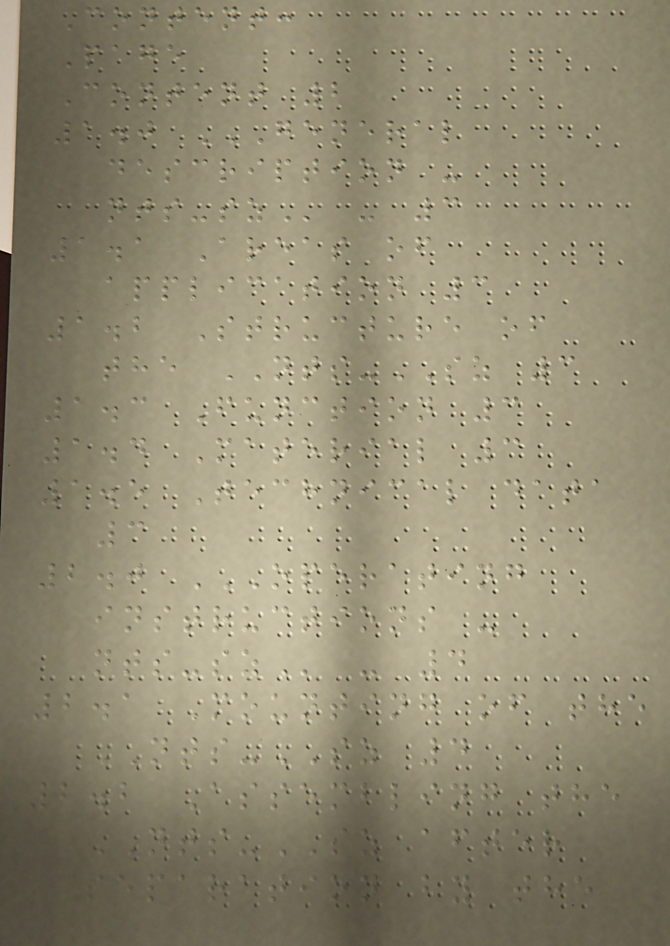Content:
Page
Content 2
1.0 GENERAL
DESCRIPTION -
NTS-SZ - 3
1.1 Areas of
application 3
1.2 Structure of
the NTS-SZ 3
1.3 Function 3
1.4 Material 3
1.5 Technical data
3
2.0 OPERATING
INSTRUCTIONS -
NTS-SZ - 4
2.1 Mounting of the
NTS-SZ 4
2.2 Assembling the
NTS-SZ after
separation by the
